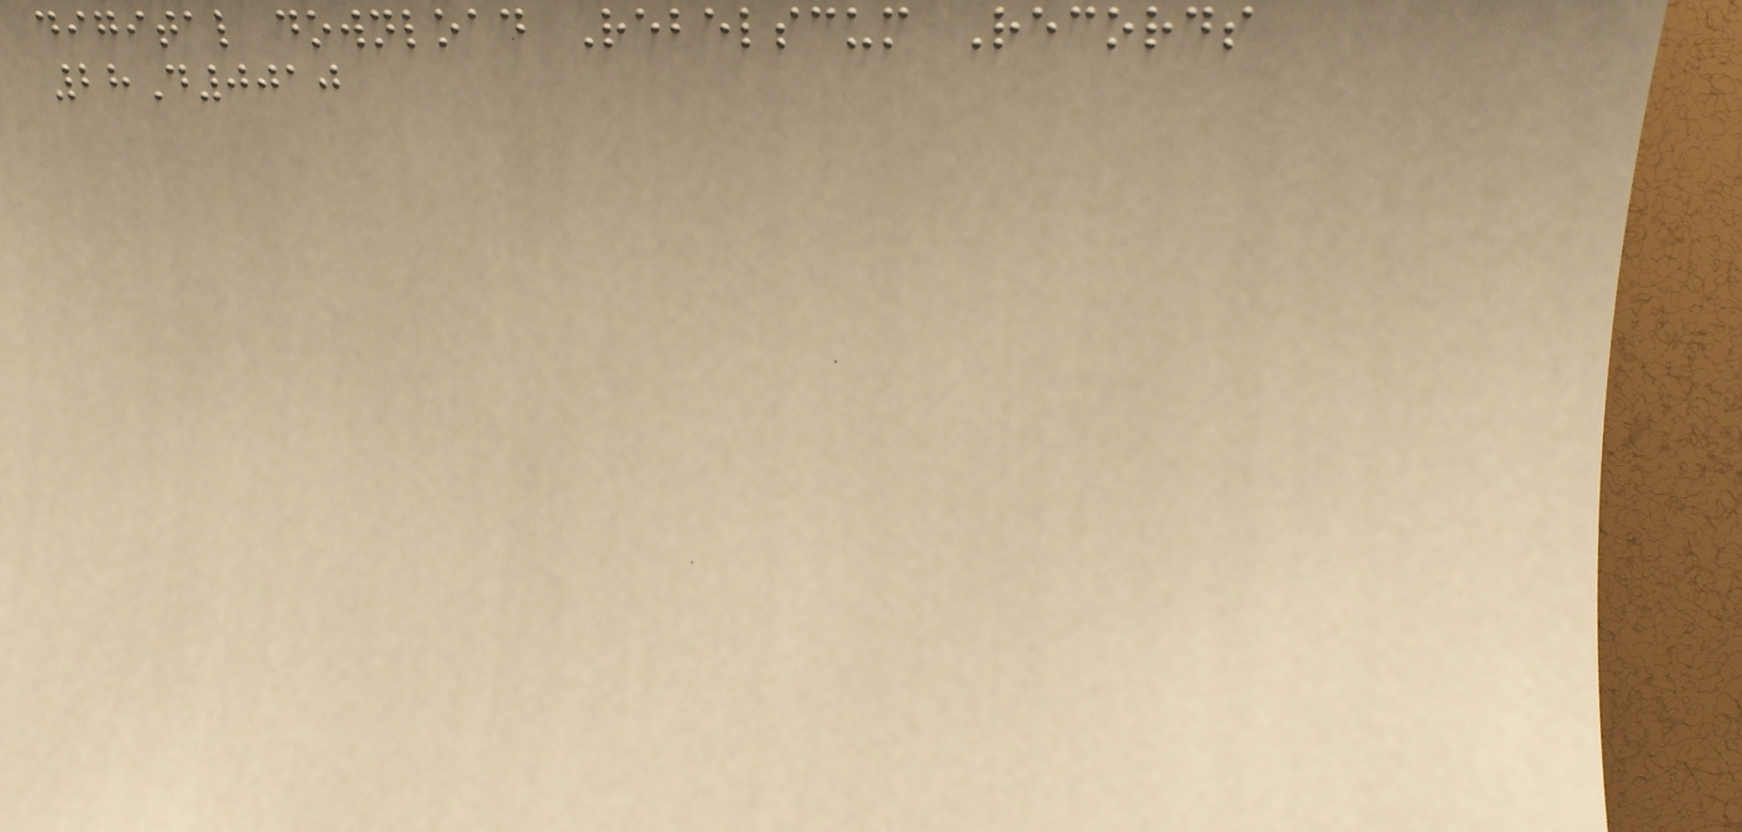digital download Rebelscum Records
28D0010
